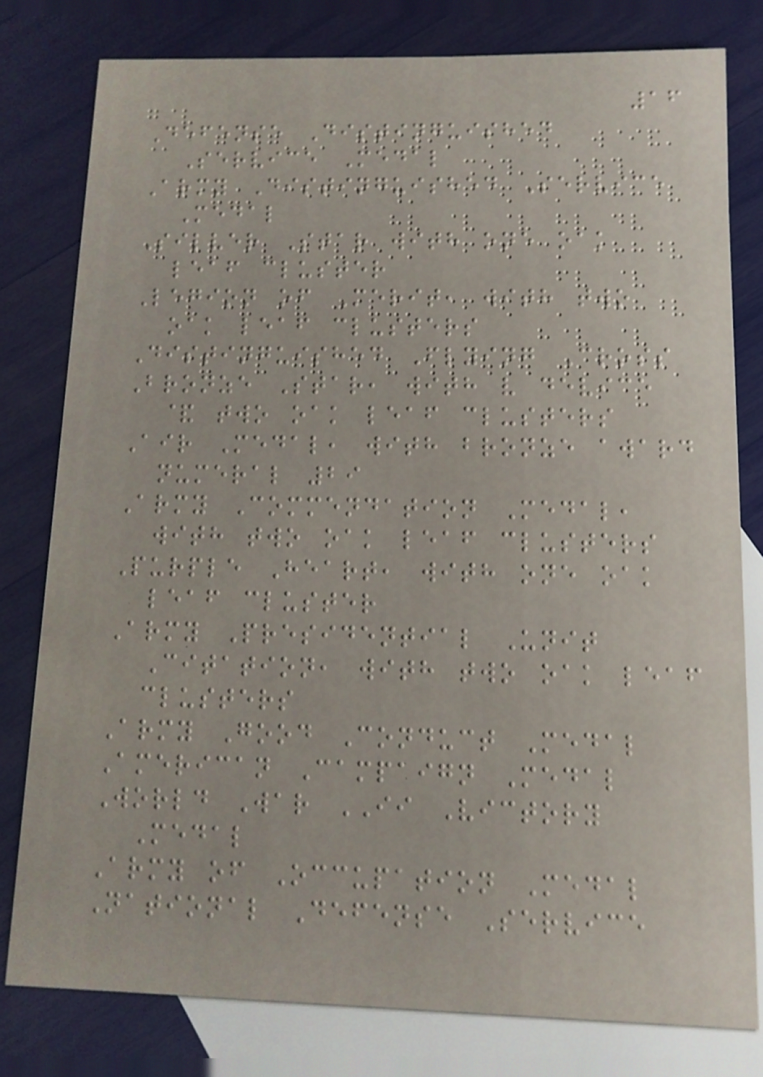16
Defense Distinguished
Service Medal
Army Distinguished Service
Medal
Silver Star with one oak
leaf cluster
Legion of Merit, with two
oak leaf clusters
Distinguished Flying Cross
Bronze Star, with v device
& two oak leaf clusters
Air Medal, with bronze award
numeral 29
Army Commendation Medal,
with two oak leaf clusters
Purple Heart, with one oak
leaf cluster
Army Presidential Unit
Citation, with two oak leaf
clusters
Army Good Conduct Medal
American Campaign Medal
World War II Victory
Medal
Army of Occupation Medal
National Defense Service
